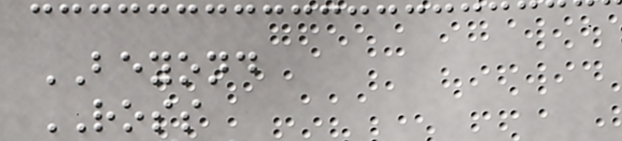BEYOND
ROSS
